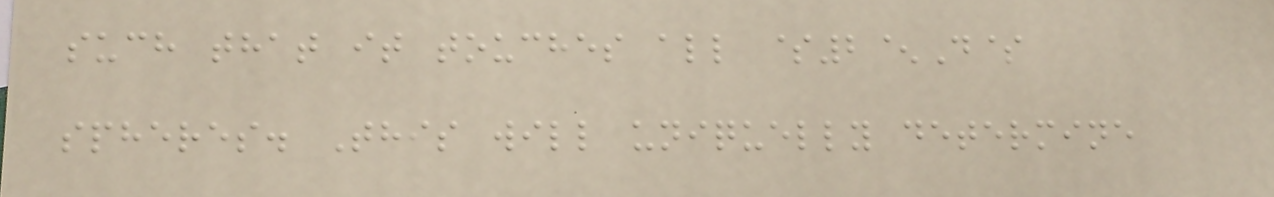such that it touches all $2^D$
spheres. This will uniquelly determine
